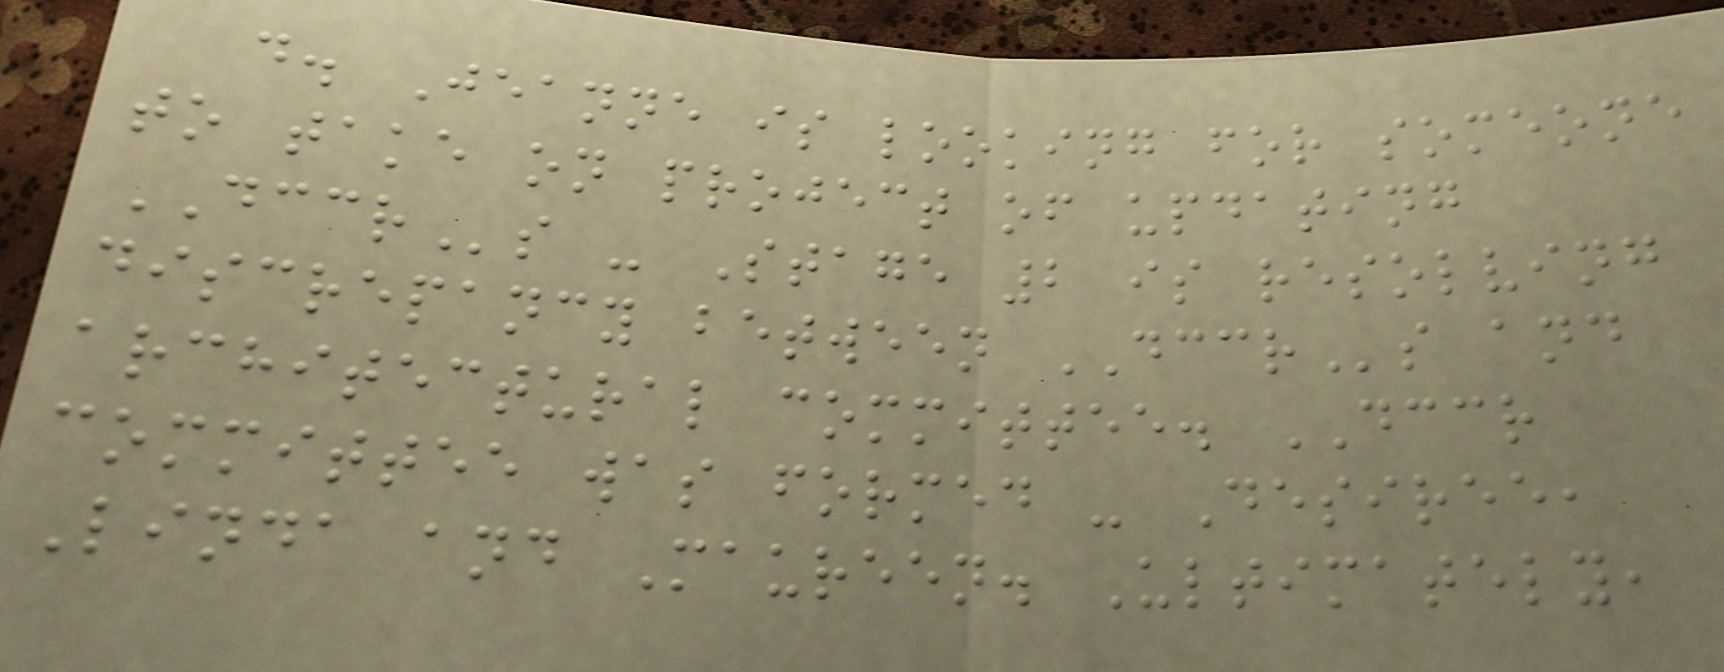d. Jeanne is looking for someone
to take on project of updating
DCCRs - Stage 2 is resolving
discrepancy between DCCRs and
architectural committee. DCCR
committee was formed - Desiree,
Linda and Maureen. Ultimately,
